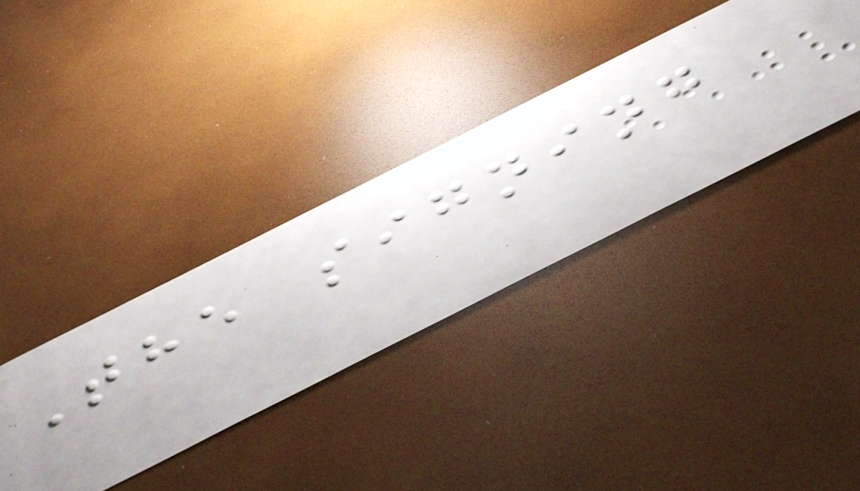The signing
